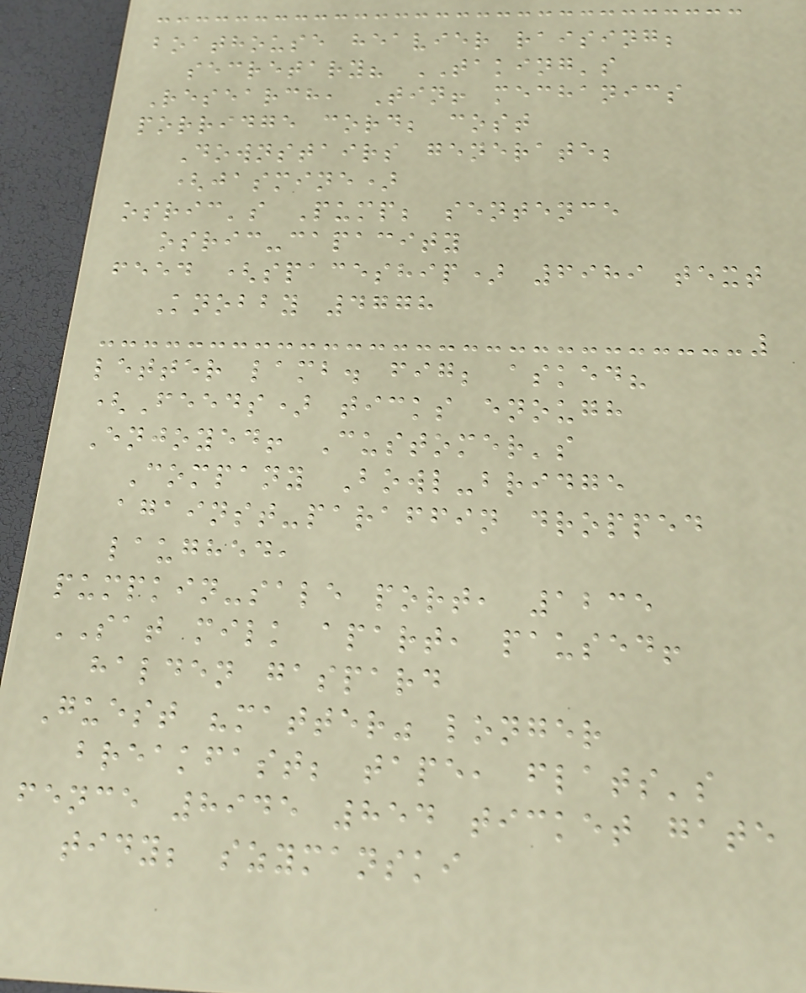boathouse heavier raising;
secretary? TAKING's
Research, Tin! mechanics
porridge cord; cost
Downstairs generate;
(jasmine)
osric's Pump; sentence
osric-capacity
feed (spaceship) 6989 text
Knobby 4778
letter lamb. fig; asked?
(Feeds) ticks enough
Enjoyed! Customer's
Company Bowl-bridge
against-paraffin dropped
laughed,
pumpkin-sale port, 1235
SAT milk apart, paused!
halden gaspard
Guest "matter" longer
breakfast; tape, flats's
fence 8945 854 ticket gate
tidy; szymanski
